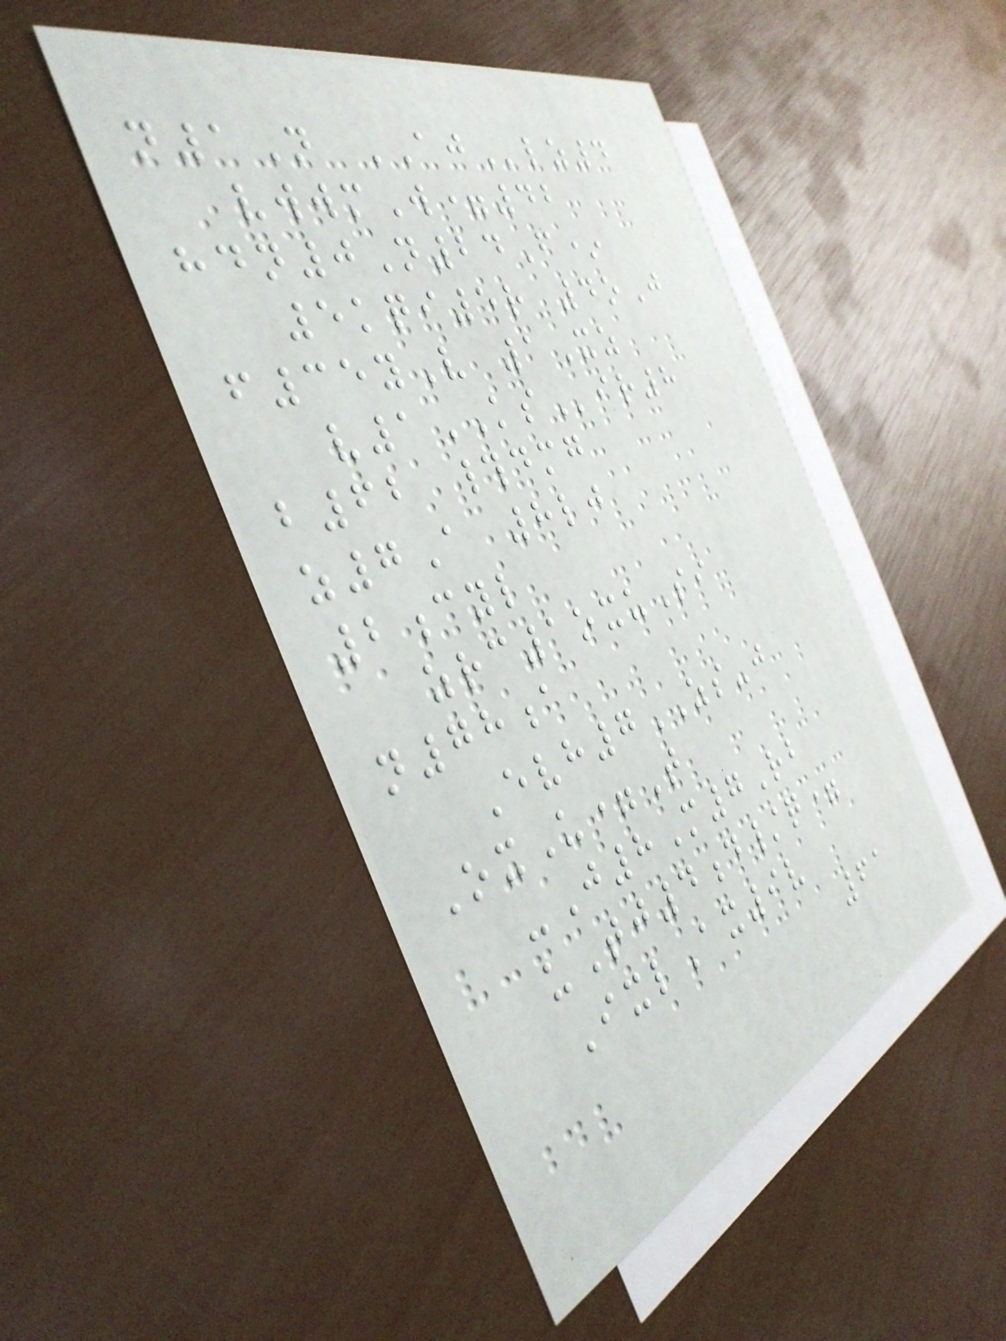n1N AJlz4
vwwmW=42
hdn0N24F*
5kqi5r 4oJ
f35yV 1Xz
v1KSir8
b62 #dmg
z7A 8lj
2cyl
zrc1oxuSi
n78a
Evh7ZS-j
OxU=T
-J8M7Rb
uTj4d/q=
IxlAx9v
61
